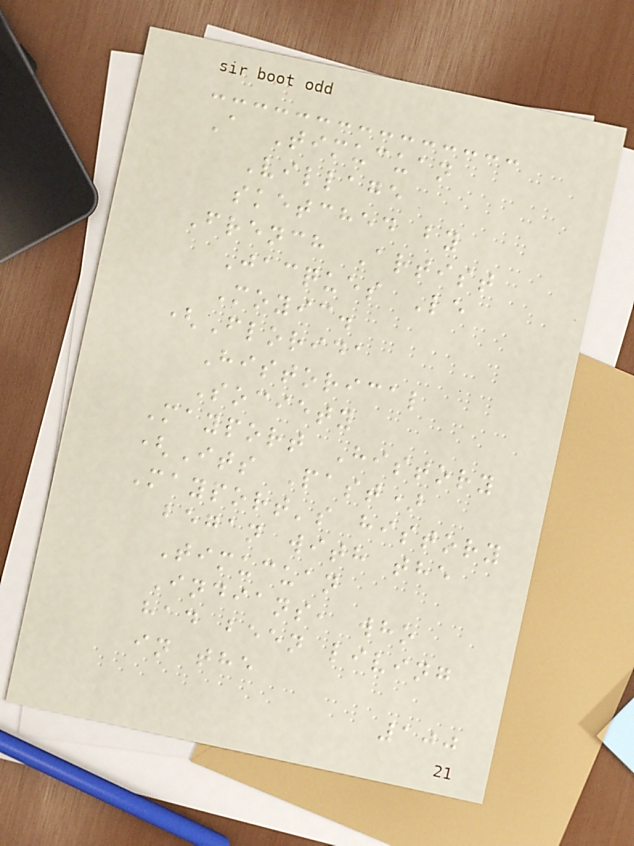A Timucuan
Village
sketched by
French Artist
Jacques Le
Moyic.
(Florida
Historical
Society
Mayport History
(Its Past)
Mayport's history
began with the
Timucuan
Indians, who
had been living
in the
100
